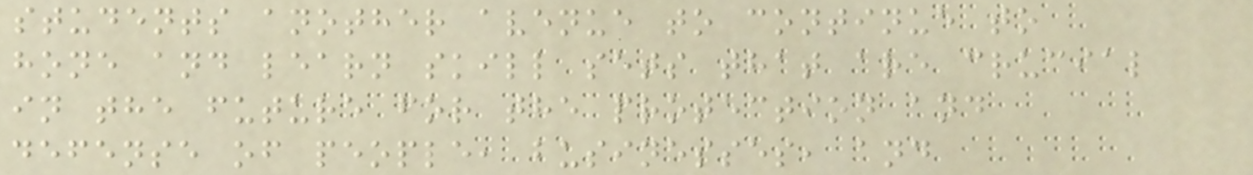students another avenue to continue to
hone and learn skill sets that are crucial
in the future for the protection and
defense of people, businesses, and
